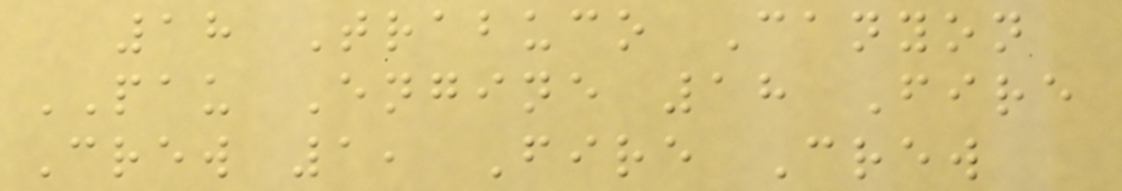18 Trabuco Canyon
PAU Engine 18 Fire
Crew 1, Fire Crew
